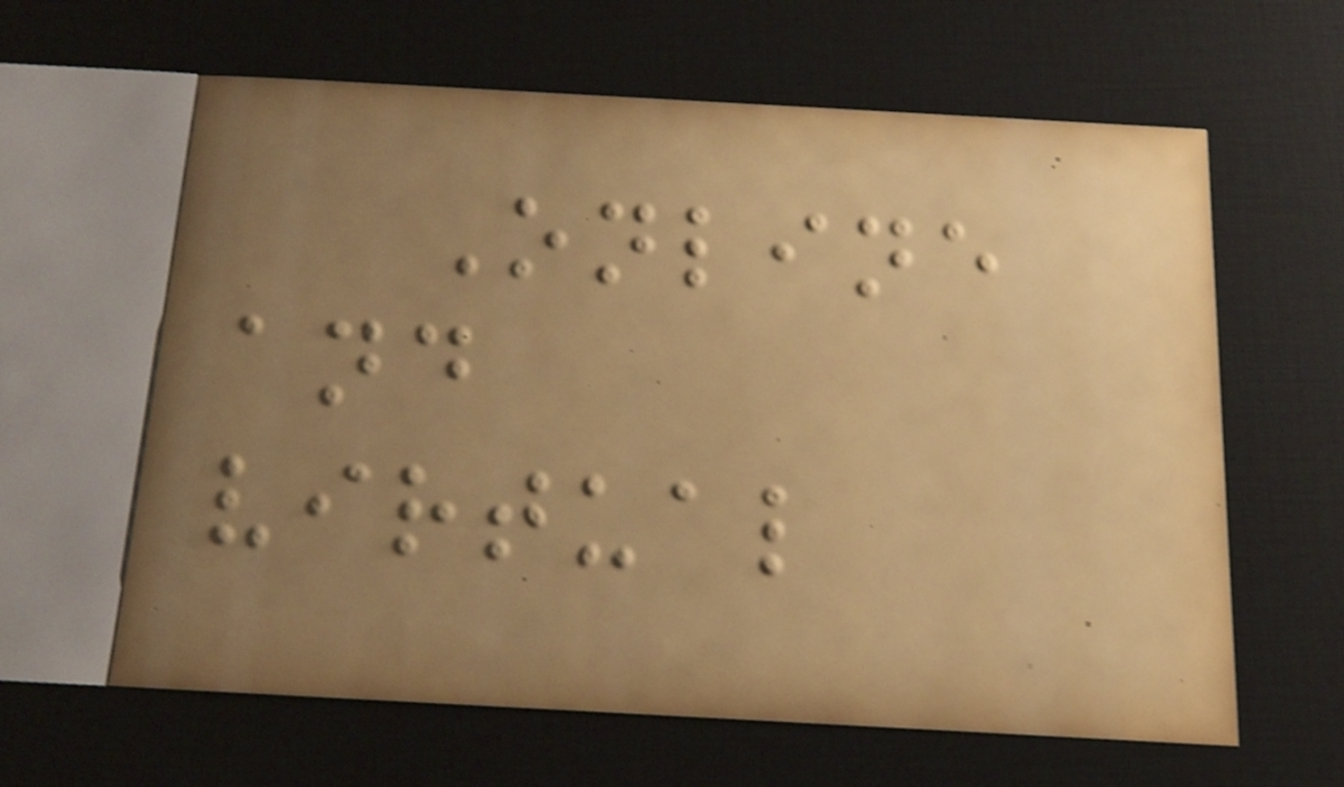Online
and
virtual
